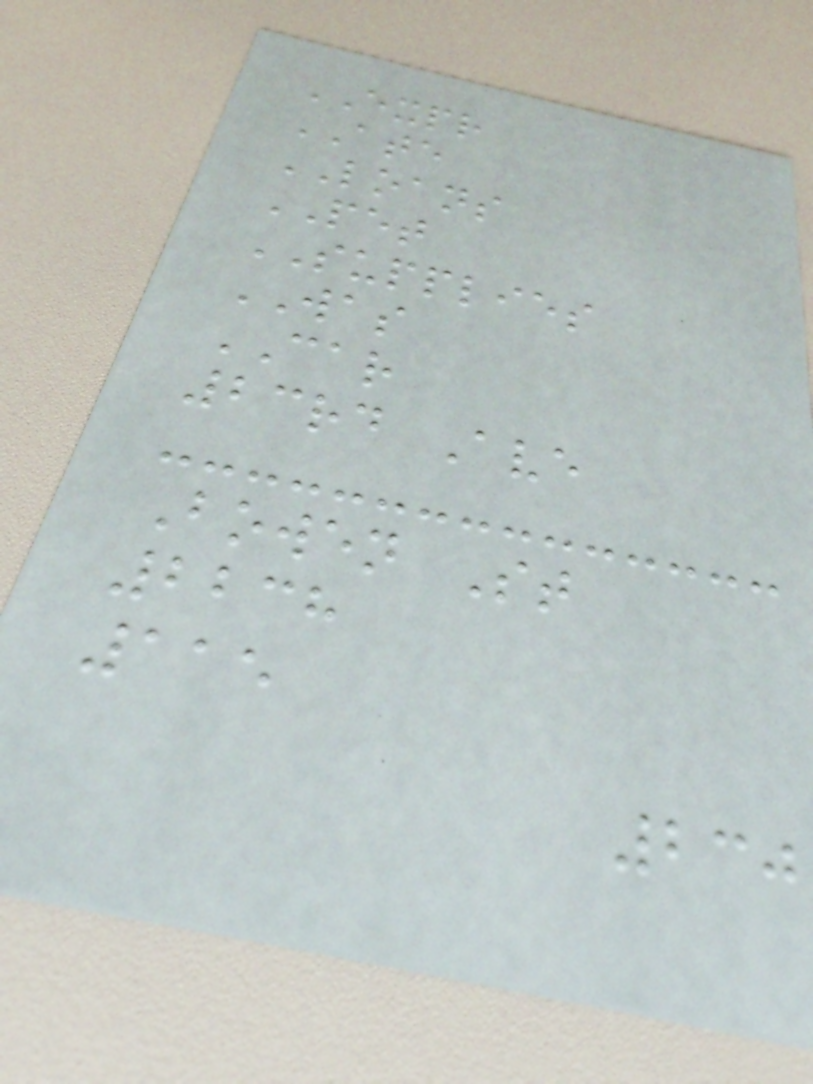EXPR
ATE
LOANS
PET
SUPPLIES
WAS
CAR
23rd Ave
Bowen St
2238
115
230
